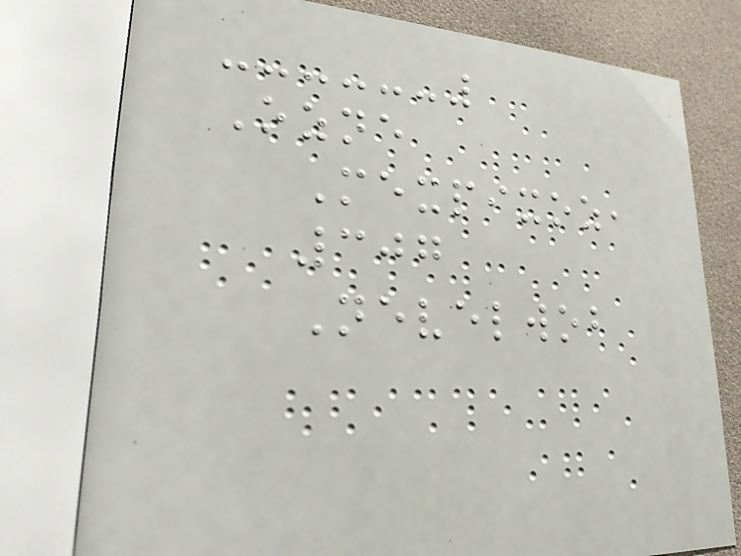Ozne
Mexpixoz,
307
Nevelwob
